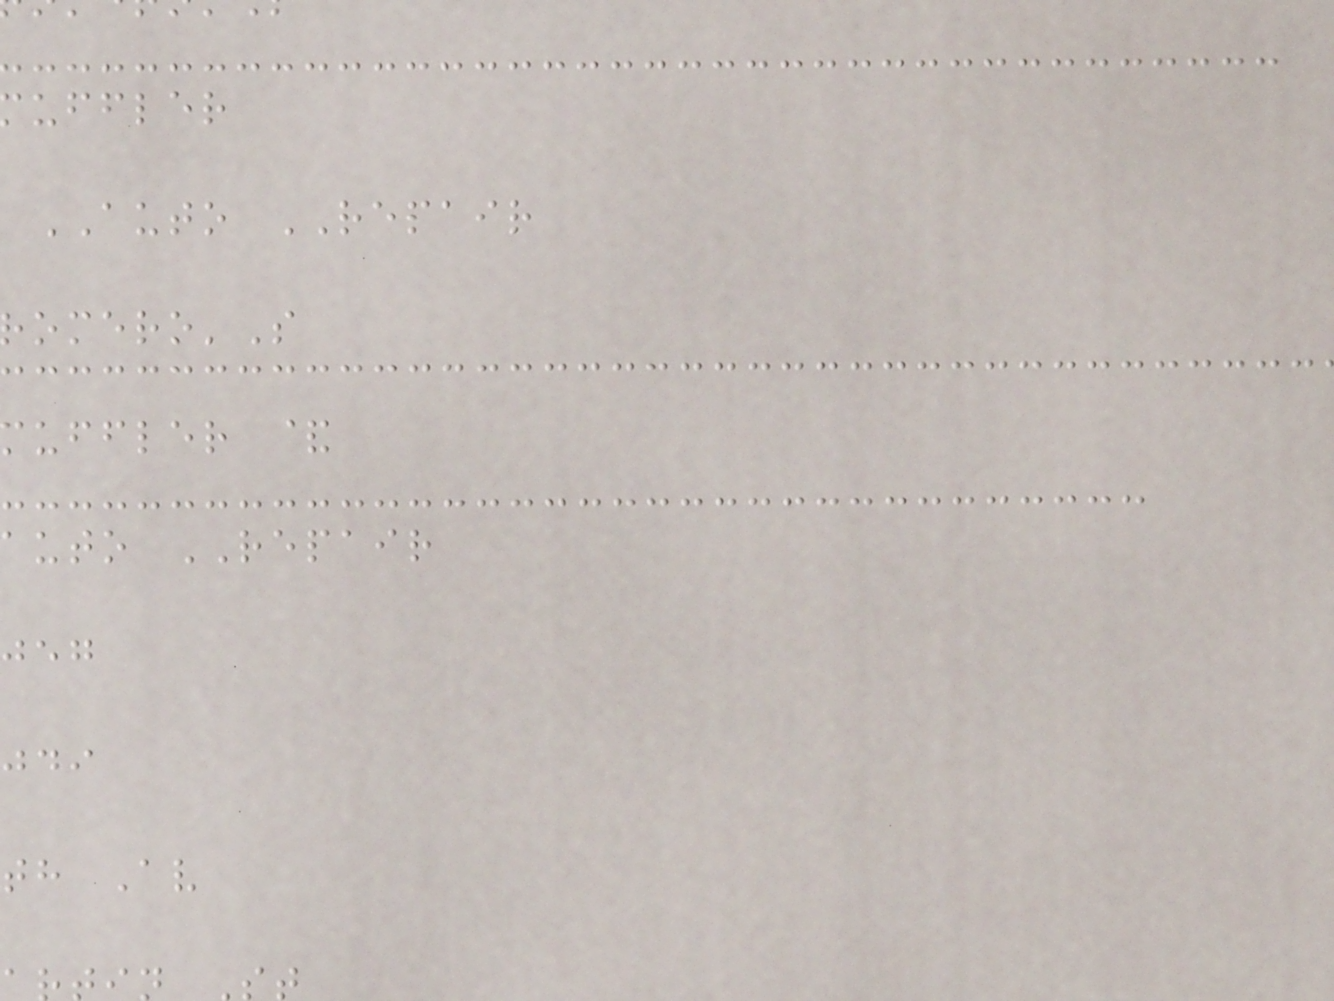uffler
AUTO REPAIR
muffler &
auto REPAIR
th Av
